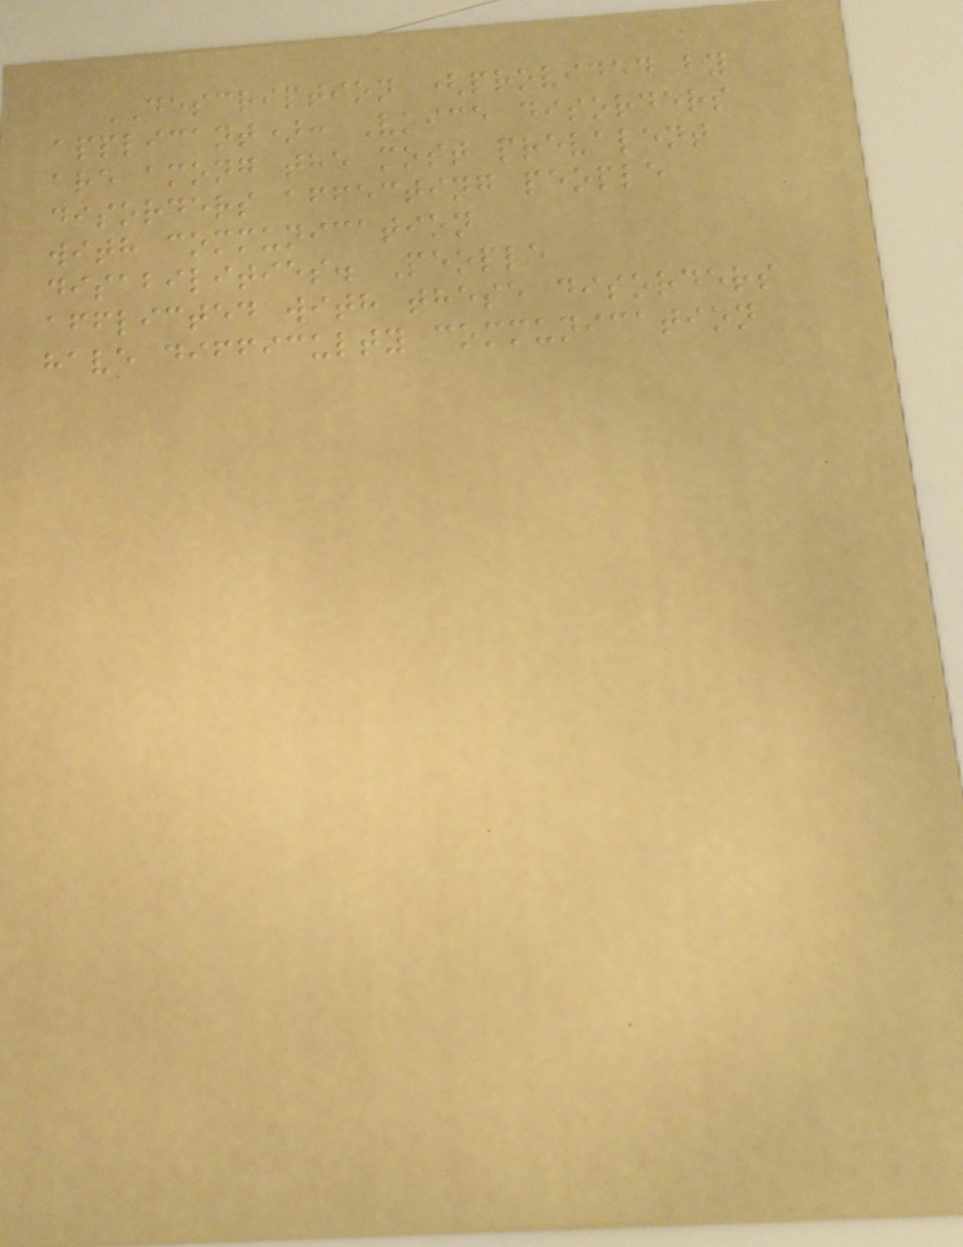DESCRIPTION (provided by
applicant): Voice disorders
are among the most prevalent
disorders affecting people
with communication
disabilities. People
afflicted with these disorders
have difficulty communication
